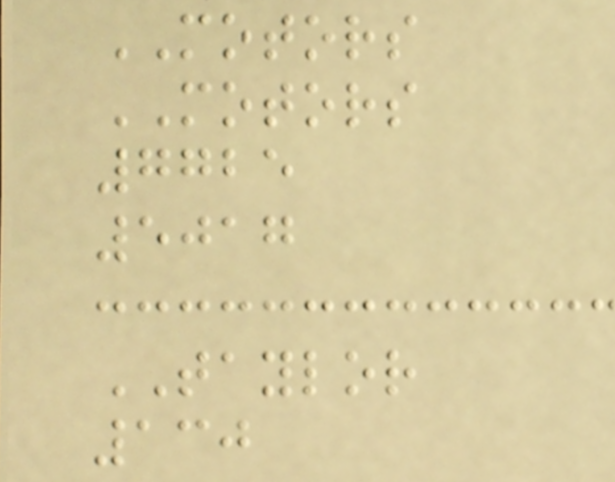MOTORS
MOTORS
7725
5017
TAYLOR
130
